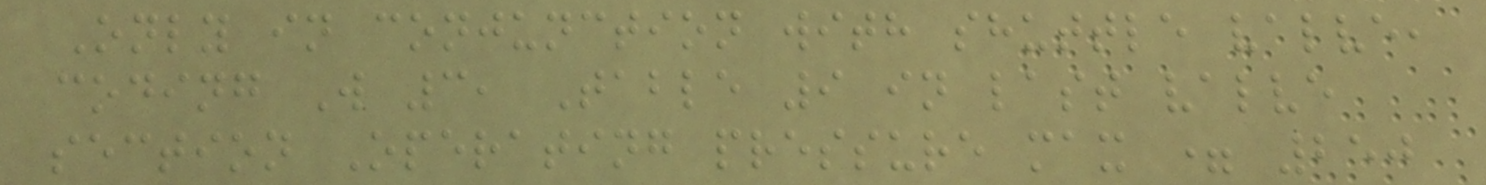Only in conjunction with shuttle valve,
coding W 3, Table 9 in last valve
section Operating pressure max = 250
